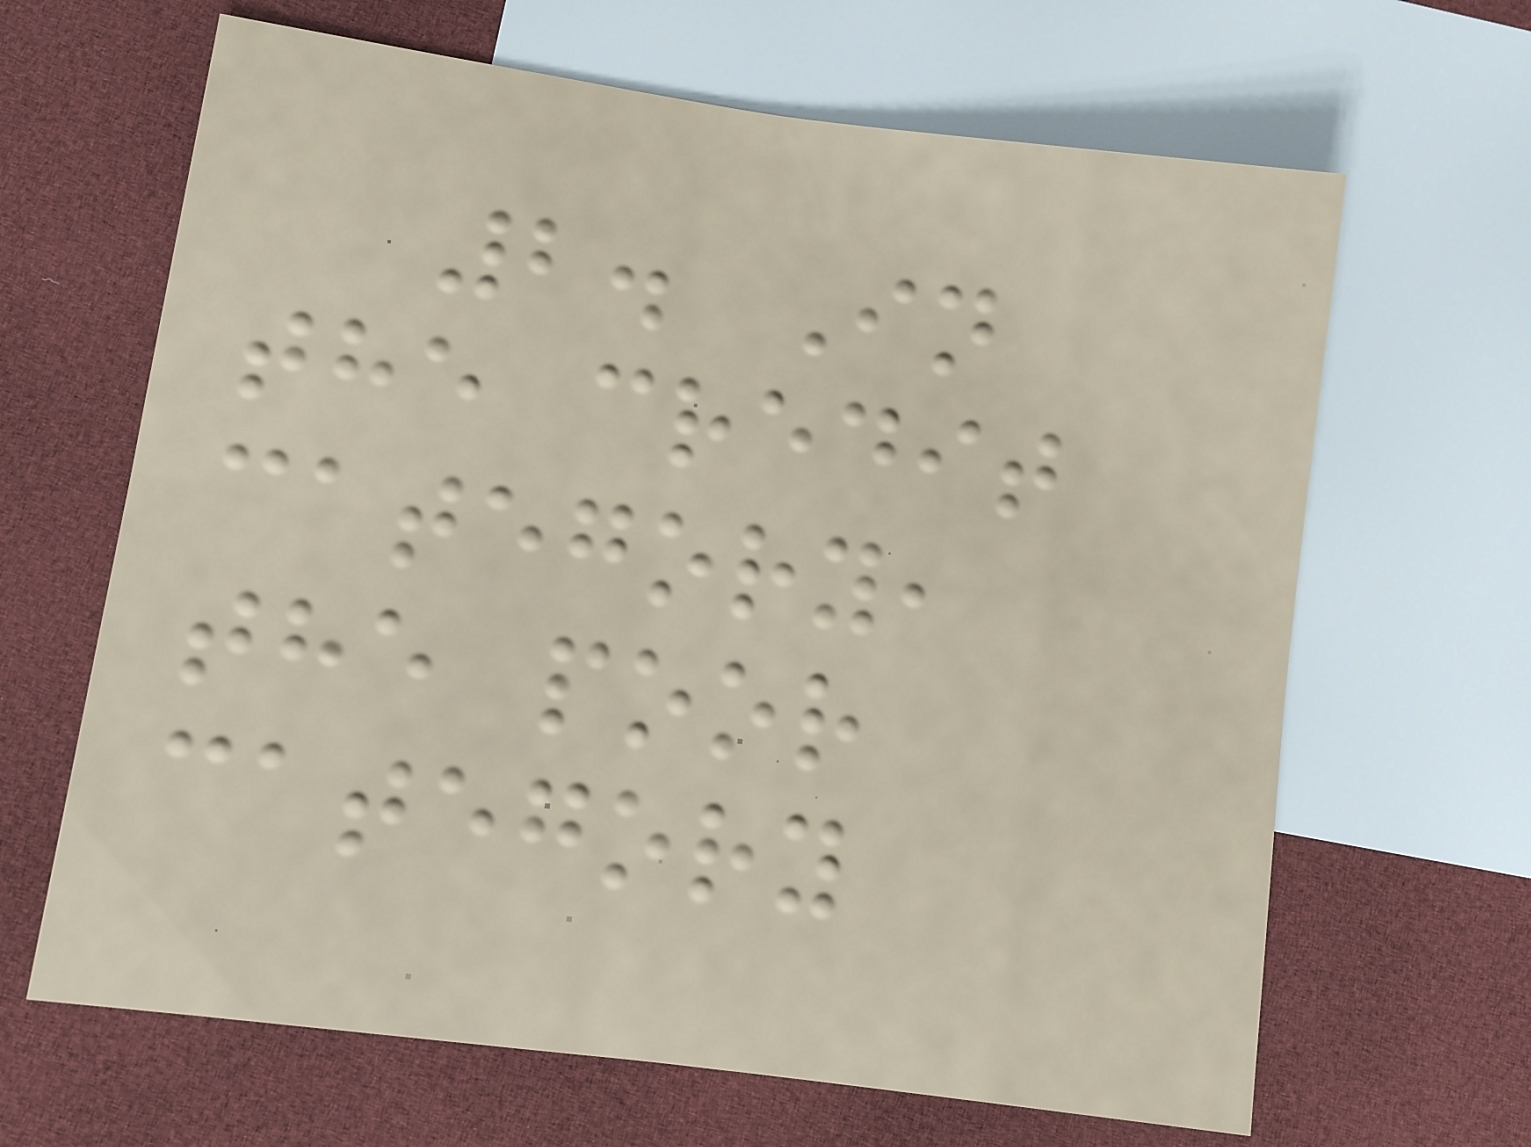2. In
the credit
category,
the poor
category
